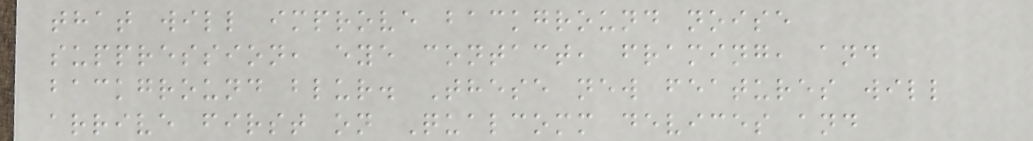that will improve background noise
suppression, eye contact, framing, and
background blur. These new features will
arrive first on Qualcomm devices and
